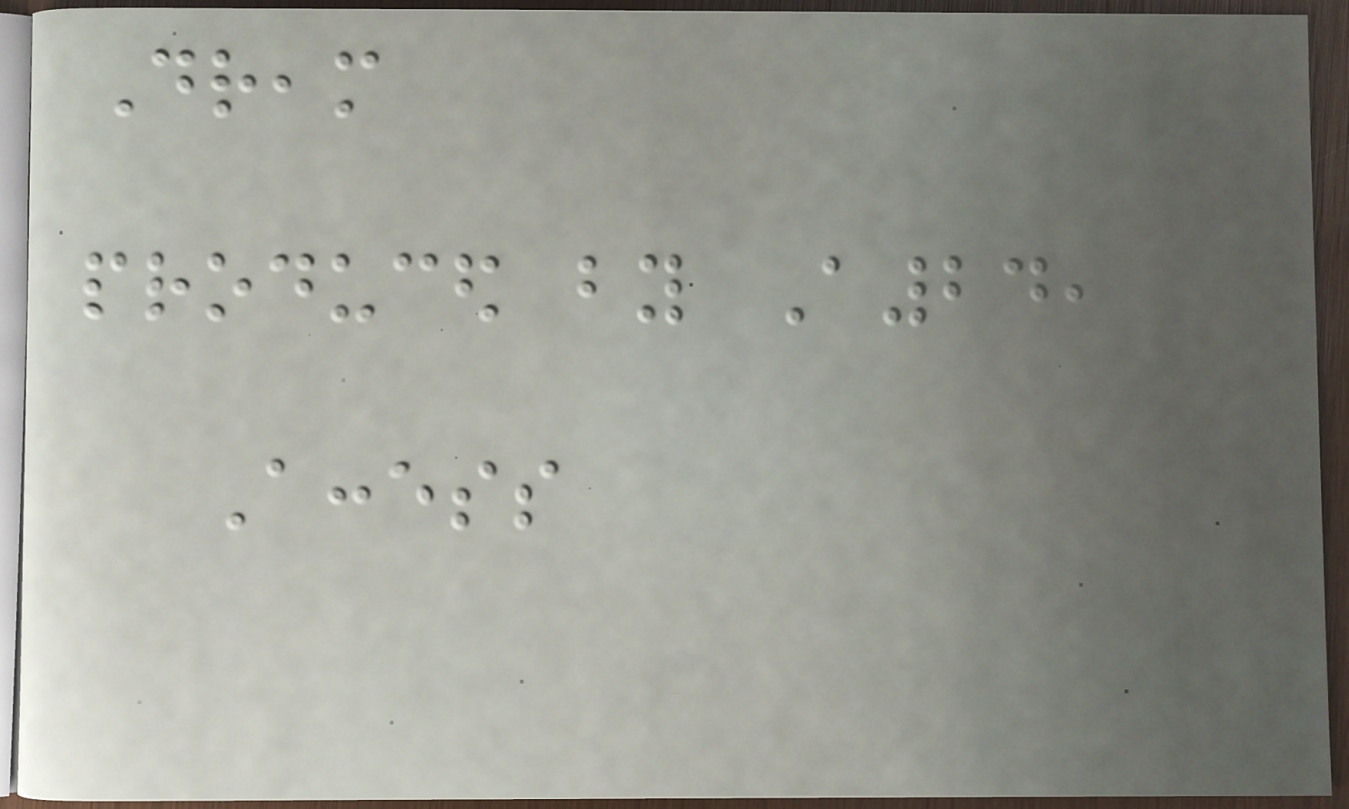Dream
produced by A24,
Access
